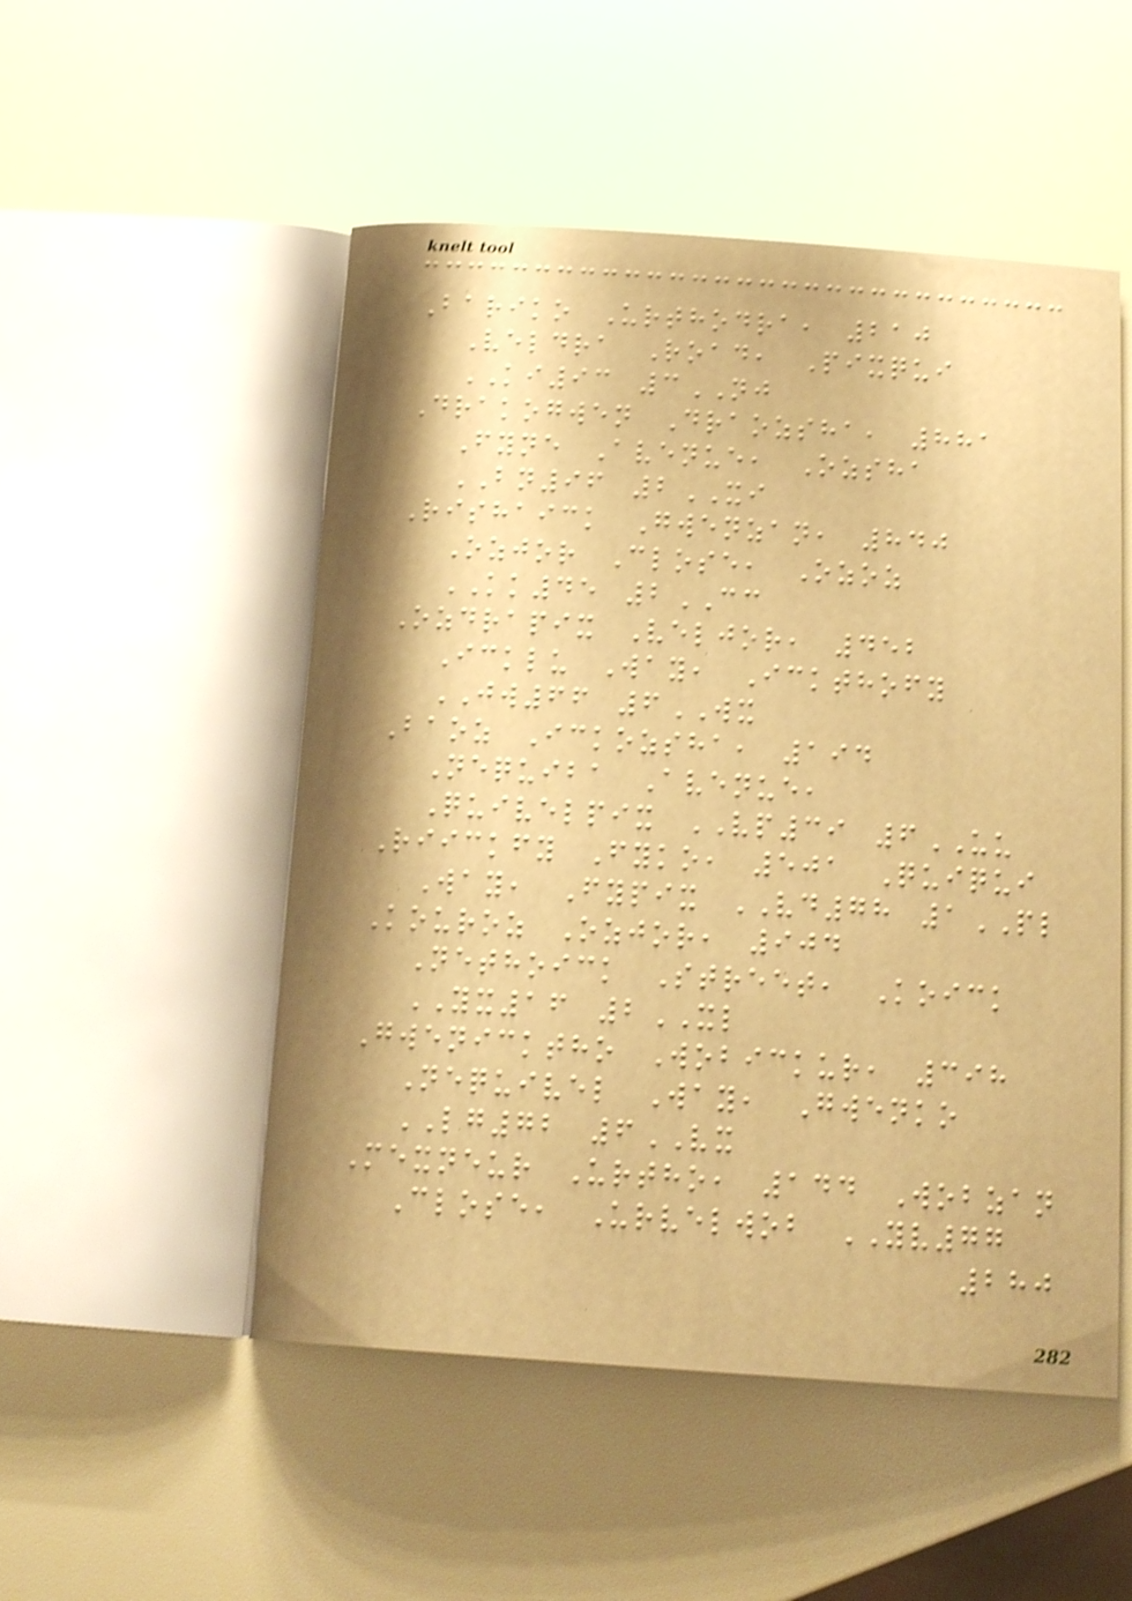Bariko Urthodra, 210
Veldra Road, Pixqui
KI93 3NJ
Drakogwen Draozsha, 881
Fyne Avenue, Ozsha
BN96 2XI
Rishaick Gwenzan, 840
Ozjor Close, Ozoz
KK45 2CC
Ozdrapix Veljor, 452
Icklu Way, Ickthofy
JW66 6WX
Baoz Ickozsha, 194
Nequiba Avenue,
Quivelpix VP39 6UU
Riickfy Fyko, 501 Quiqui
Way, Fypix VD78 1PL
Kouroz Ozjor, 904
Nethoick Street, Koick
YX16 2XL
Gwenicktho Wobickur, 398
Nequivel Way, Gwenko
LG72 6VX
Mexneur Urtho, 144 Wobzan
Close, Urvelwob YV77
280
